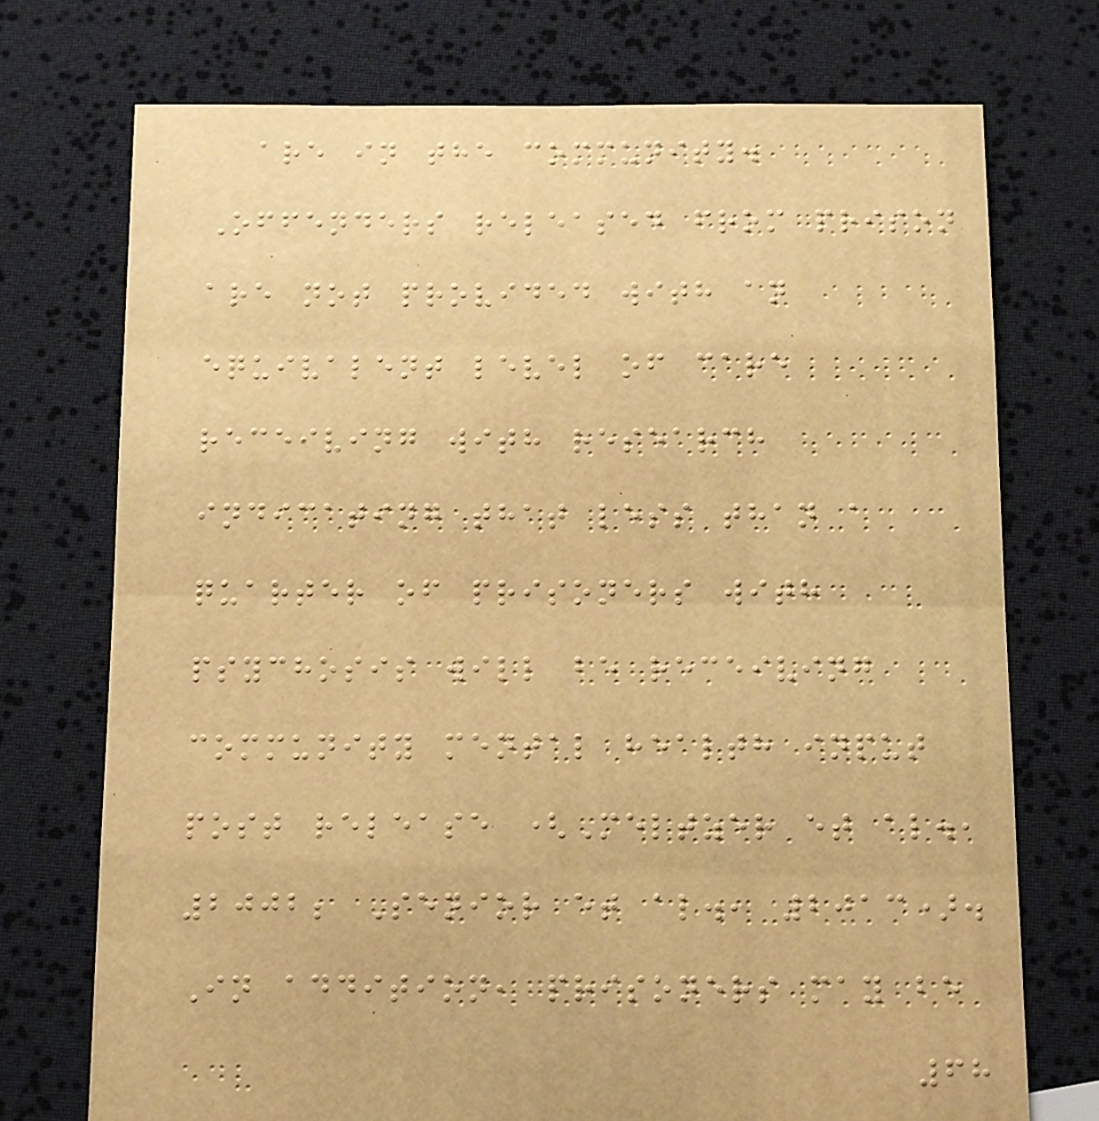are in the community.
Offenders released from prison
are not provided with an
equivalent level of care
receiving with research
indicating that less than a
quarter of prisoners with
psychosis will be receiving
community mental health input
post release (Meltzer et al.,
2002; Senior et al., 2013).
In addition, prisoners may be
68
